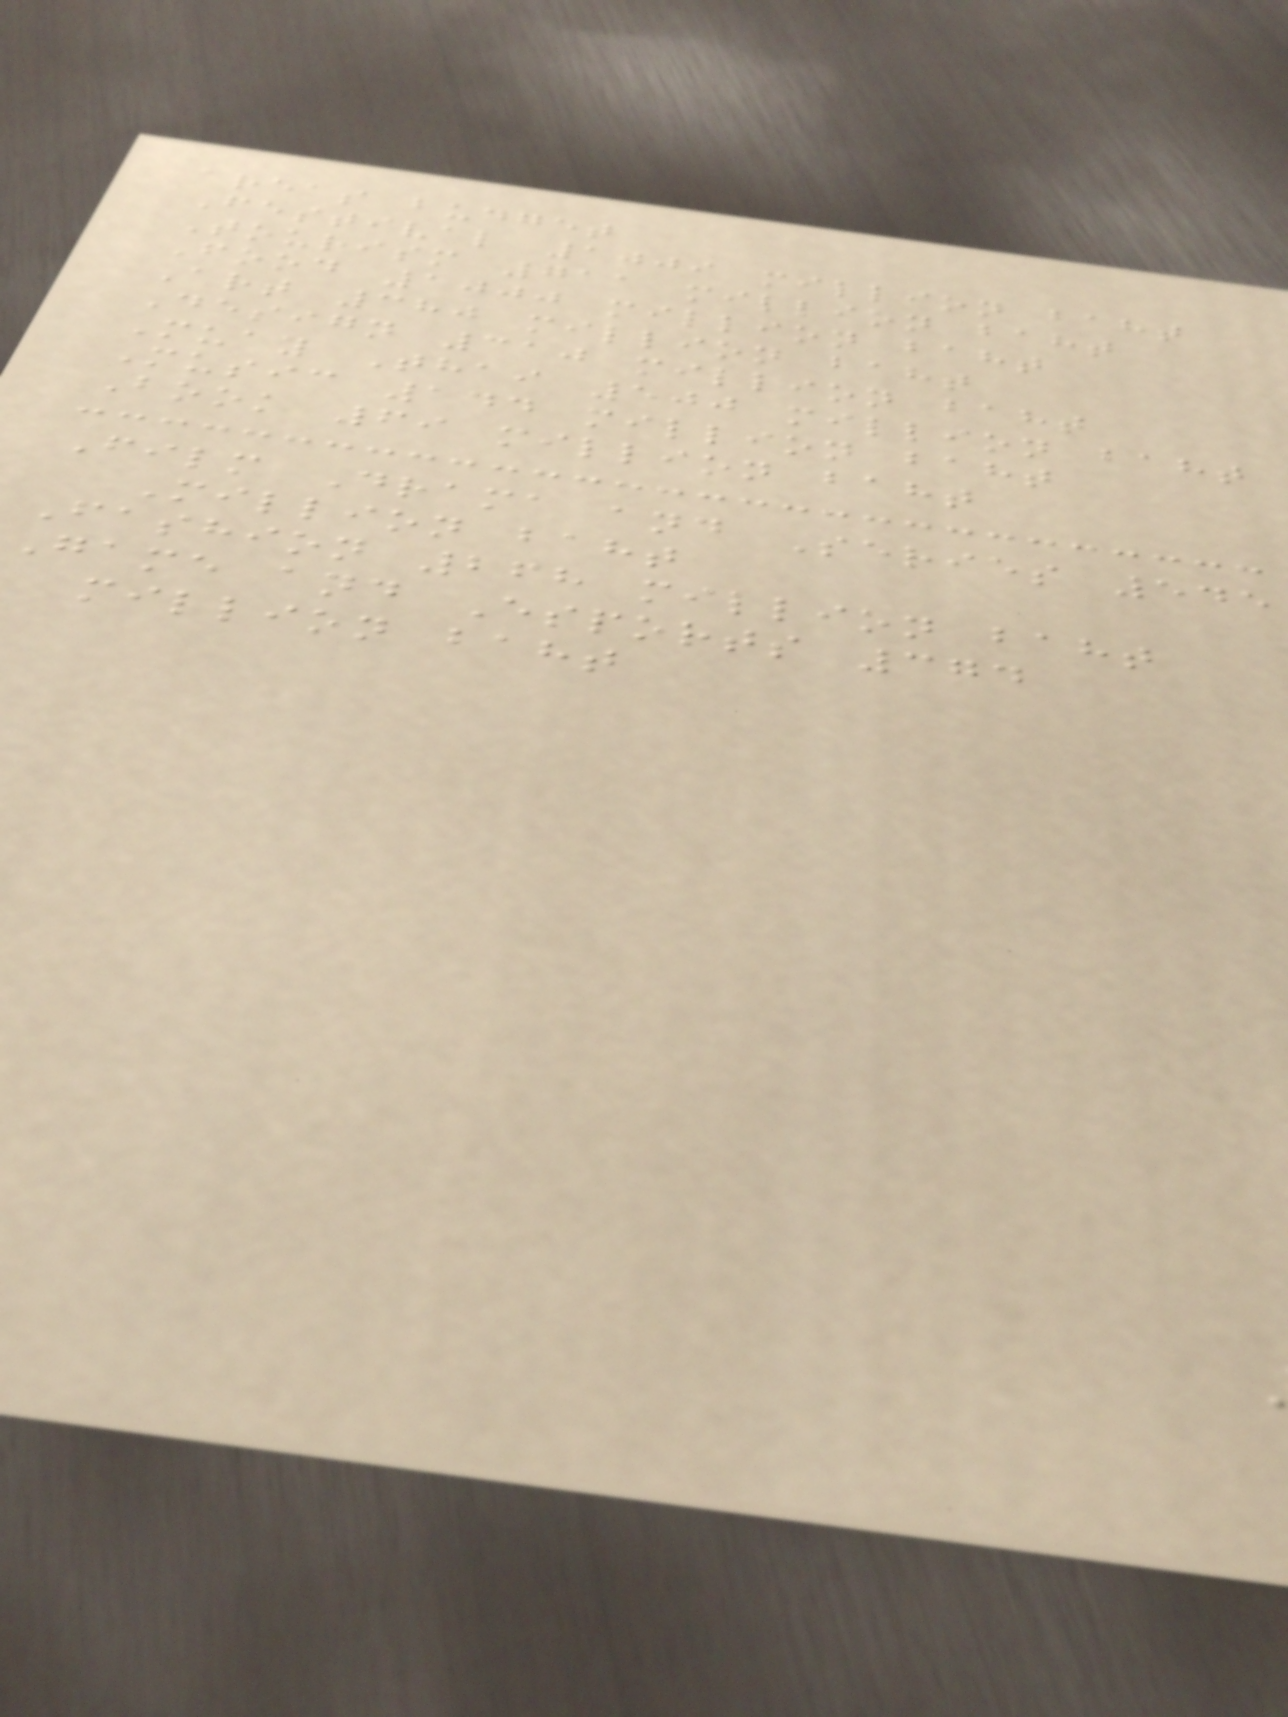areas budget
Festival 1009 million baht
Tourism 711 million baht
Food 1000 million baht
Art 380 million baht
Design 310 million baht
Muay Thai 500 million baht
Music 144 million baht
Book 69 million baht
Film Drama and Series 545
Million baht
Fashion 268 million baht
Game and Esports 374
million baht
